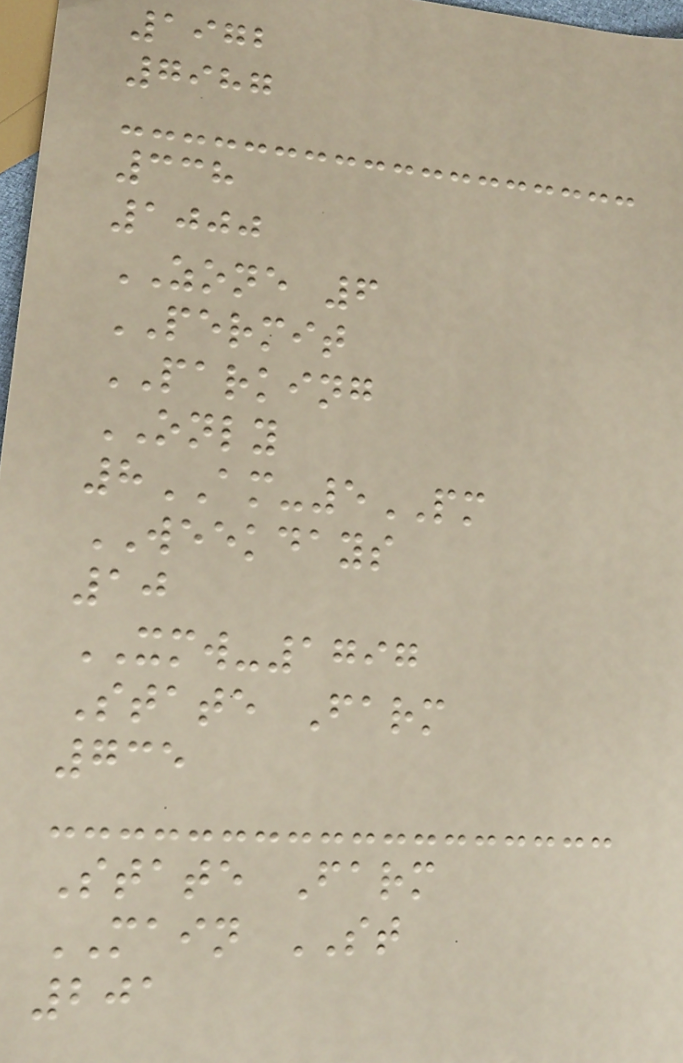1972
7987
338
1000
ZONE 6
PERMIT
PARKING
ONLY
8AM-5PM
WEEKDAYS
10
XMW-1797
State Farm
735
State Farm
MAIN ST
201
